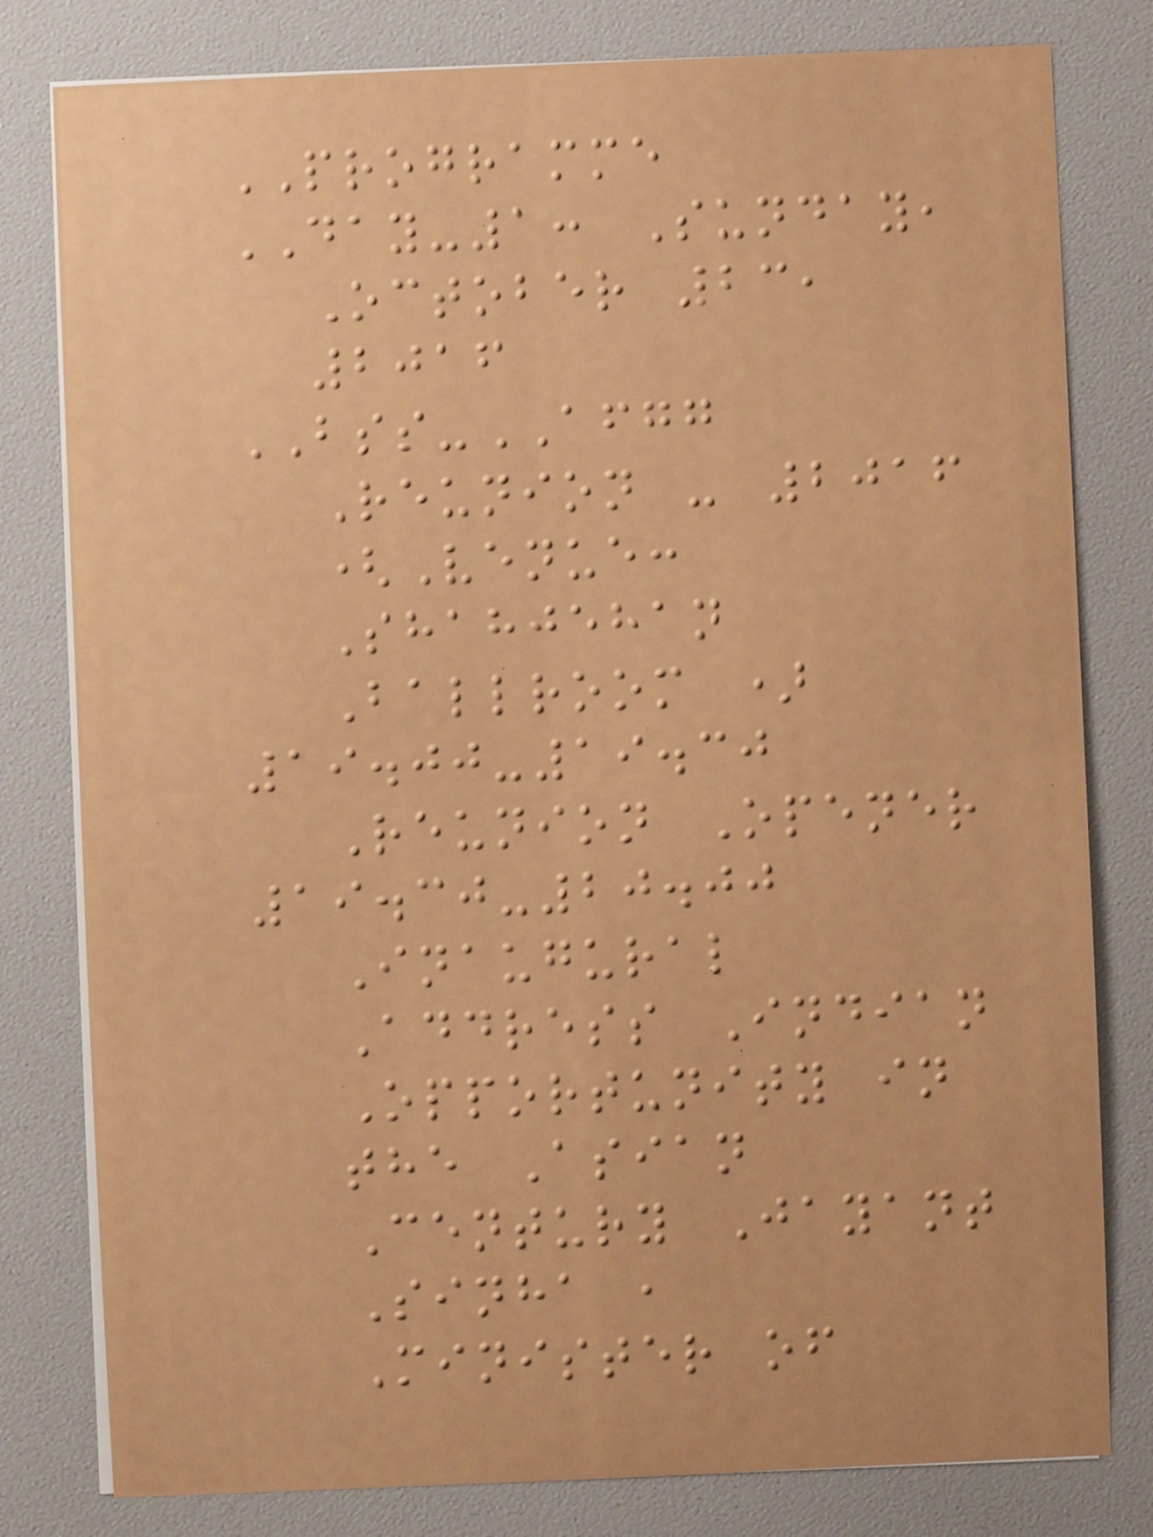PROGRAMME
DAY-1: Sunday,
October 23,
2016
BSS-AFGG
Reunion - 2016
(Venue:
Shahjehan
Ballroom )
19.00-19.30
Reunion Opener
19.30-20.00
Inaugural
Address Indian
Opportunity in
the Asian
Century Jayant
Sinha ,
Minister of
